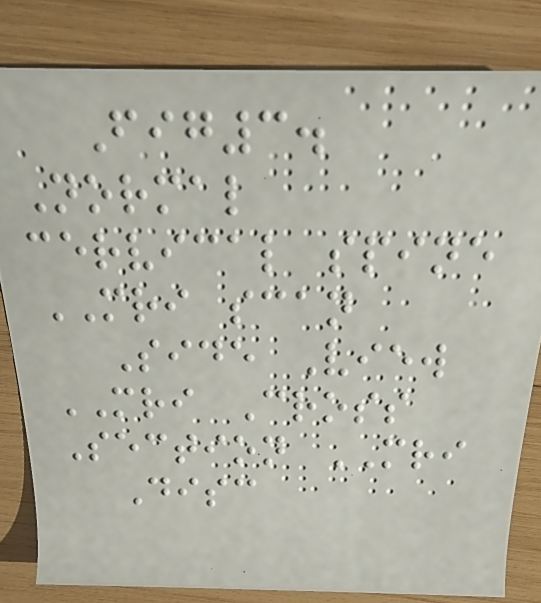Fig3.
Normal
cervical spine
MRI scan
Side View
MRI Cross
Section MRI
Disc
